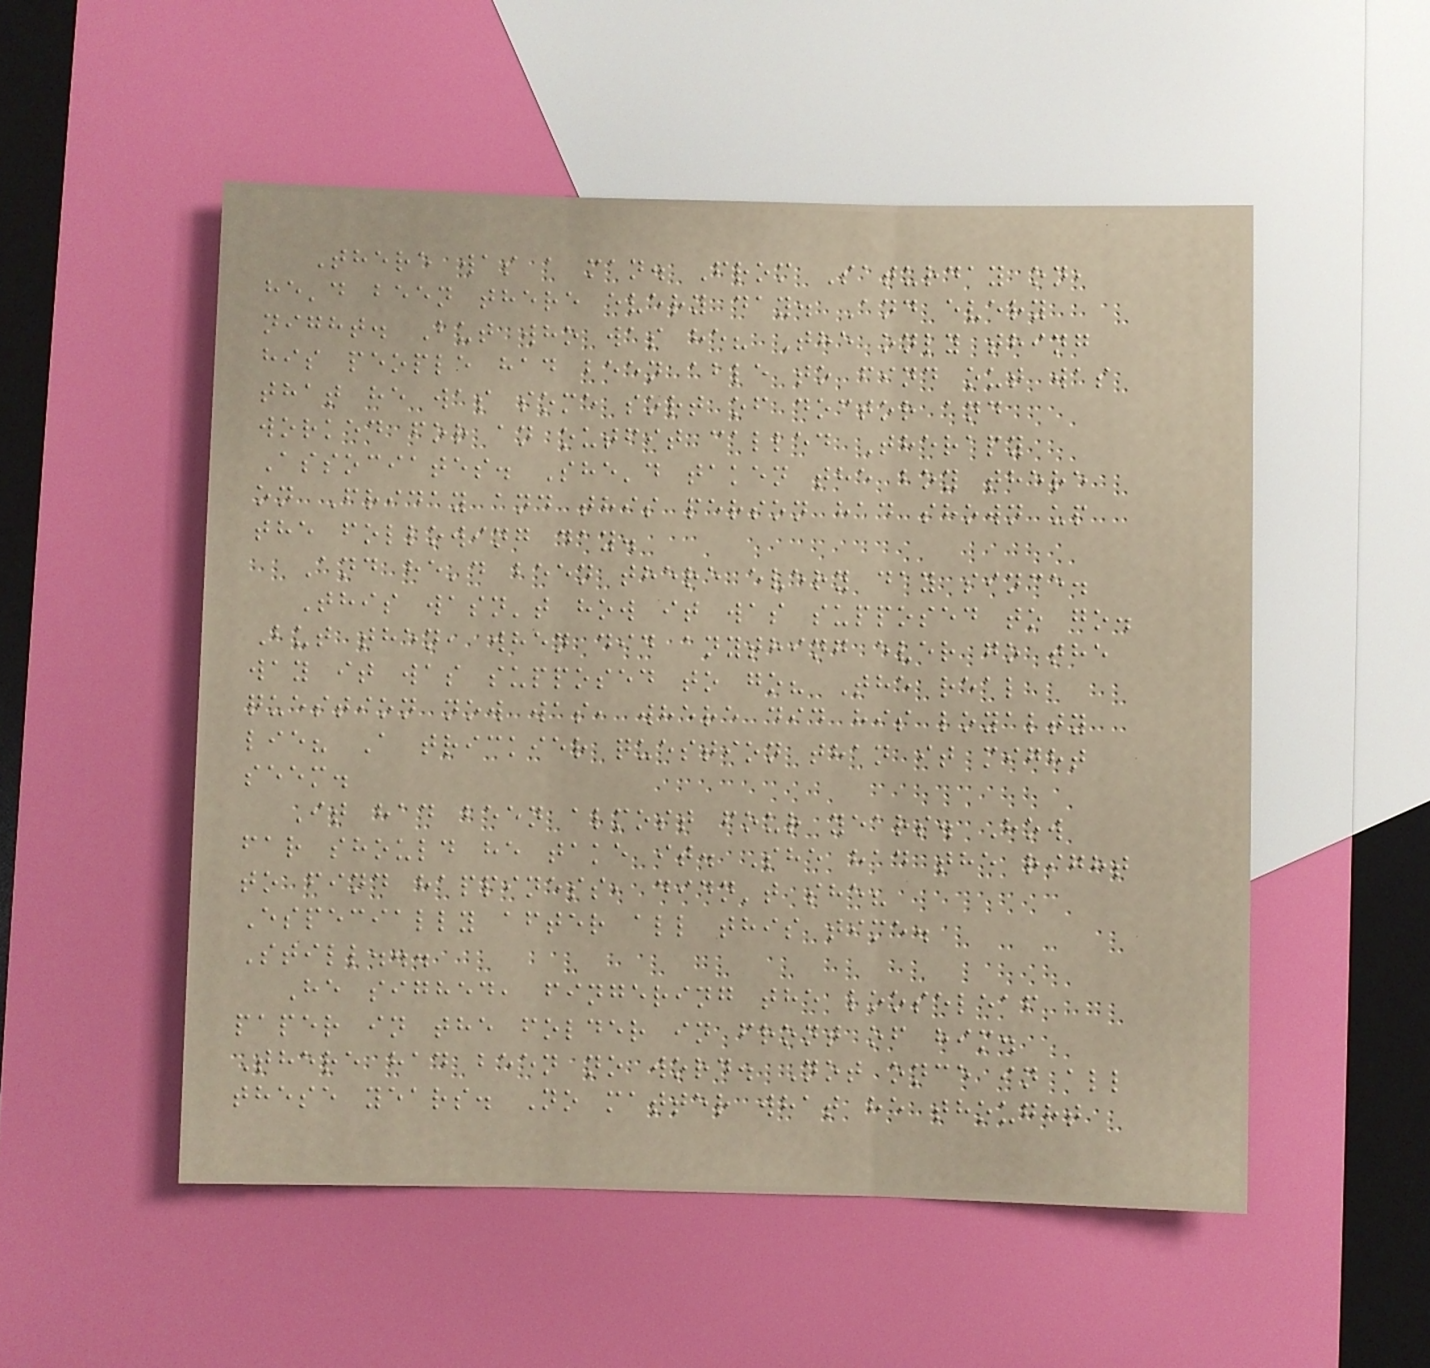There was a man. From Saturday on,
he'd been there every day. And every
night. But who was he? The only thing
his people had been able to find out was
that he was some sort of doctor and
worked for an outfit called Therapy
Associates. She'd taken the boy there
on Friday and this person had shown up
the following day.
And he'd been there every day since.
This wasn't how it was supposed to go.
But then, when did anything ever go the
way it was supposed to go? The real
question now was, where did his loyalty
lie? A trickier question than it might
seem.
It had been almost four years. How
far should he take it. She had the right
to find happiness, didn't she?
Especially after all this time.
Still...
He sighed, fingering the looseleaf
paper in the folder in front of him.
There had been no word. Not once in all
these years. No matter what he thought
